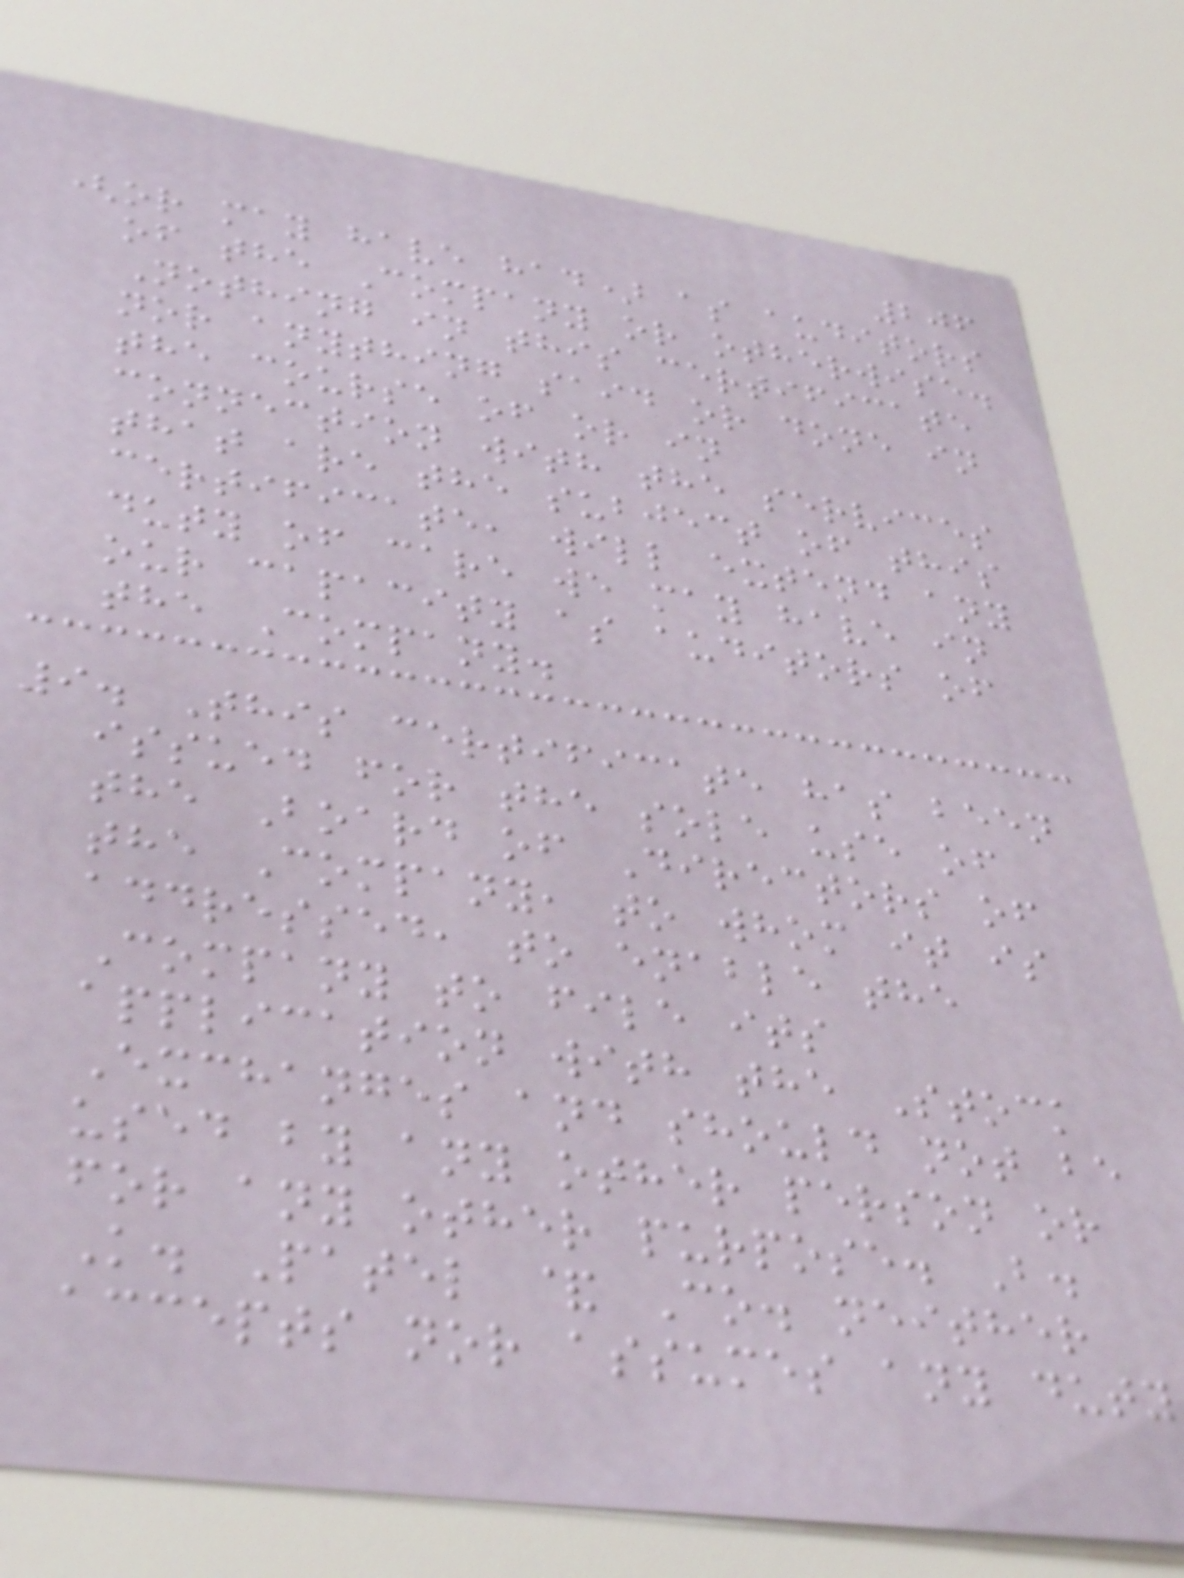206
(or may have had) as auditors
of the Company or otherwise.
Nothing in this certificate
nor anything said or done in
the course of or in
connection with the services
that are the subject of this
certificate, will extend any
duty of care we may have in
our capacity as auditors of
the Company.
9. This certificate has been
issued for the sole use of
the Board of Directors of
the Company, to whom it is
addressed, to enable the
Company to file its
application with the Stock
Exchanges and should not be
used by any other person or
for any other purpose. B.
K. Patel & Co. neither
accepts nor assumes any duty
